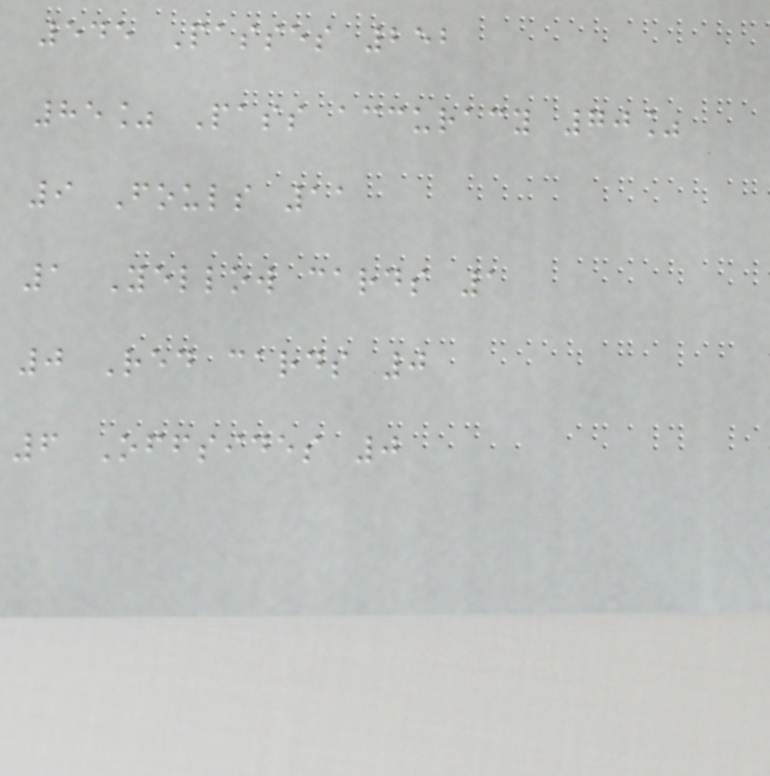545 Passes 252
85% Pass accuracy 70%
9 Fouls 11
1 Yellow cards 1
0 Red cards 0
6 Offsides 0
